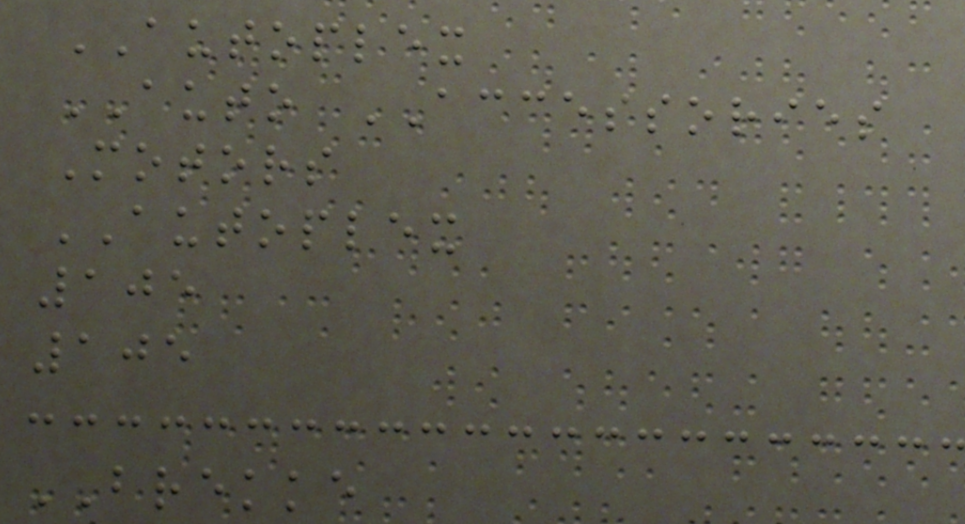AUTOPLEX
AUTO ACCESSORIES
Motors
AUTOPLEX
105
105
BREKKE
